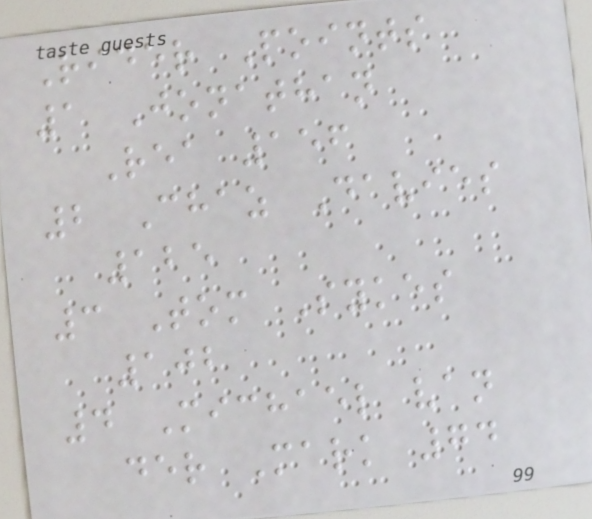Rider Points
1 Jonathan
Rea 156
2 Chaz Davies
125
3 Tom Sykes
102
4 Michael van
der Mark 74
